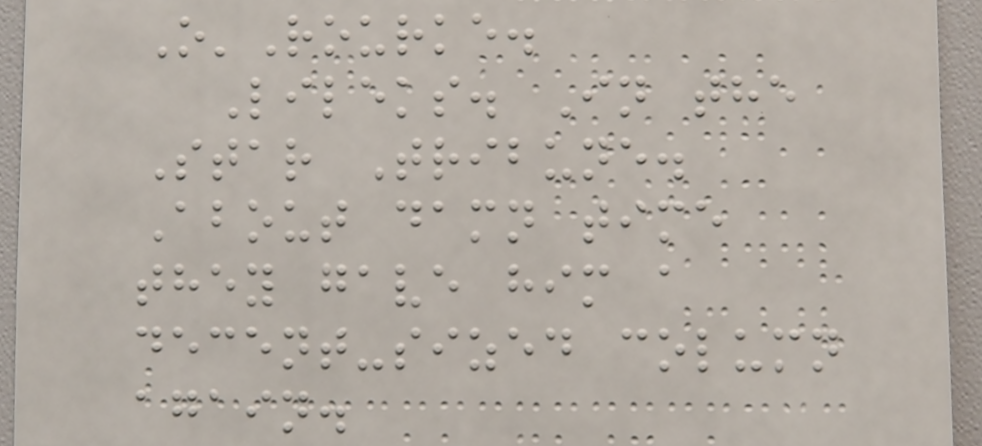O'Rourke.
Lileks. In the
Star Tribune.
About damn time
they gave him a
decent-sized column
again.
